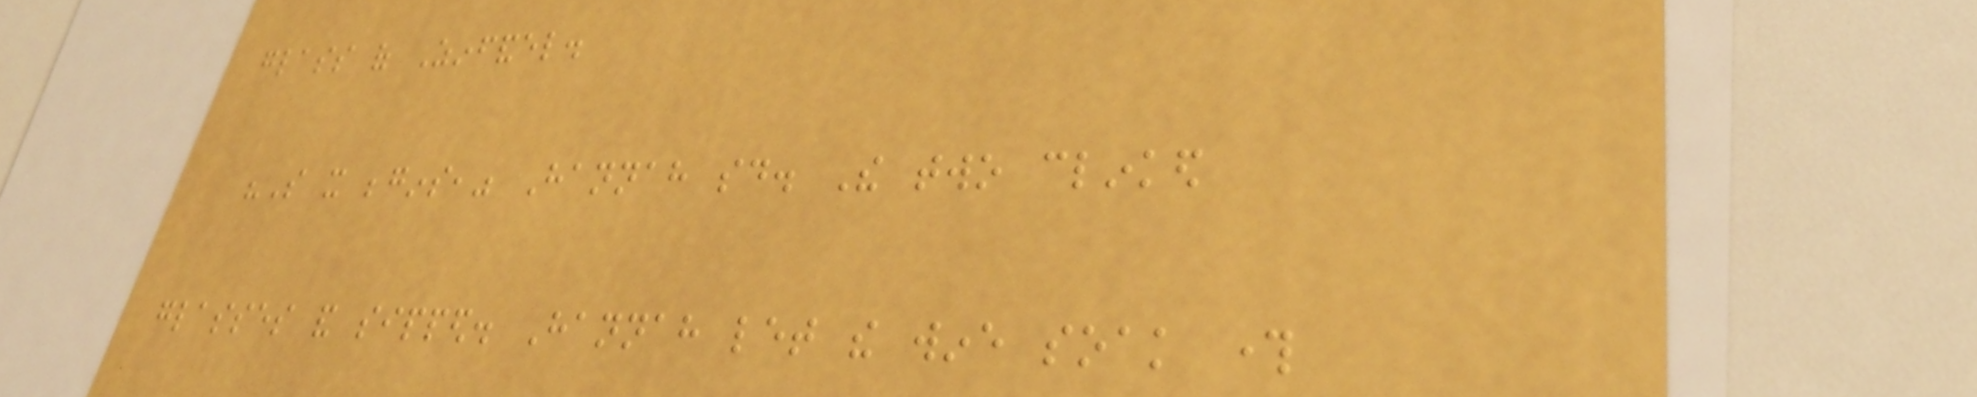glass of Zinfandel.
"So it begins," Hannah said. The two clinked
glasses and sipped. Hannah let the wine soak through
